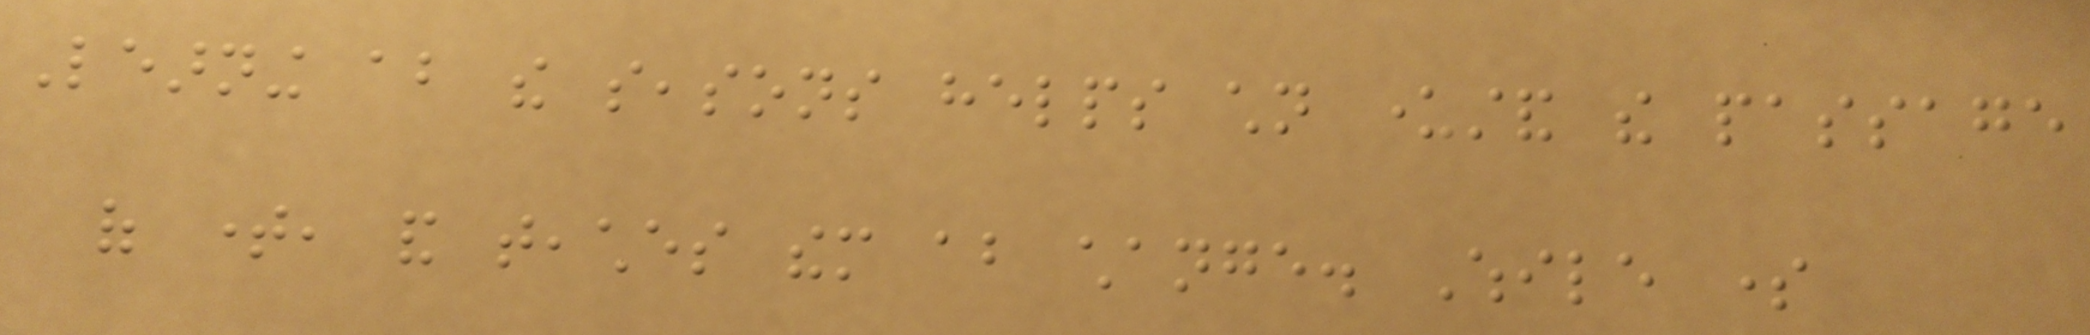Learning about the seasons helps children understand the passage
of time, and teaches them about change. While some
